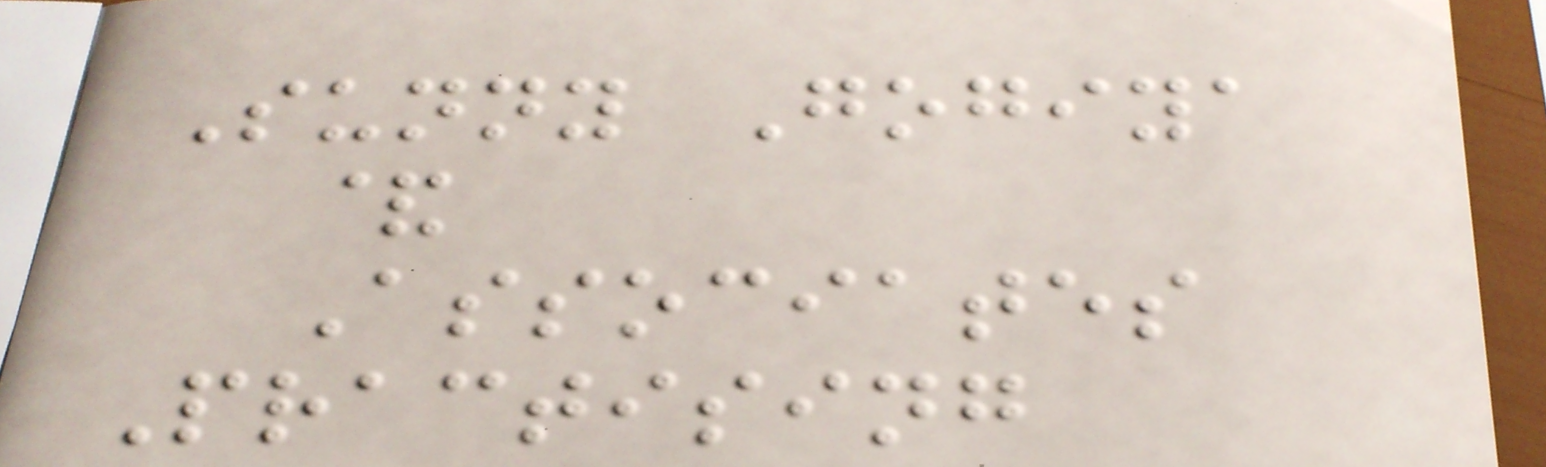Sunny Gogiya
&
Associates
Practising
